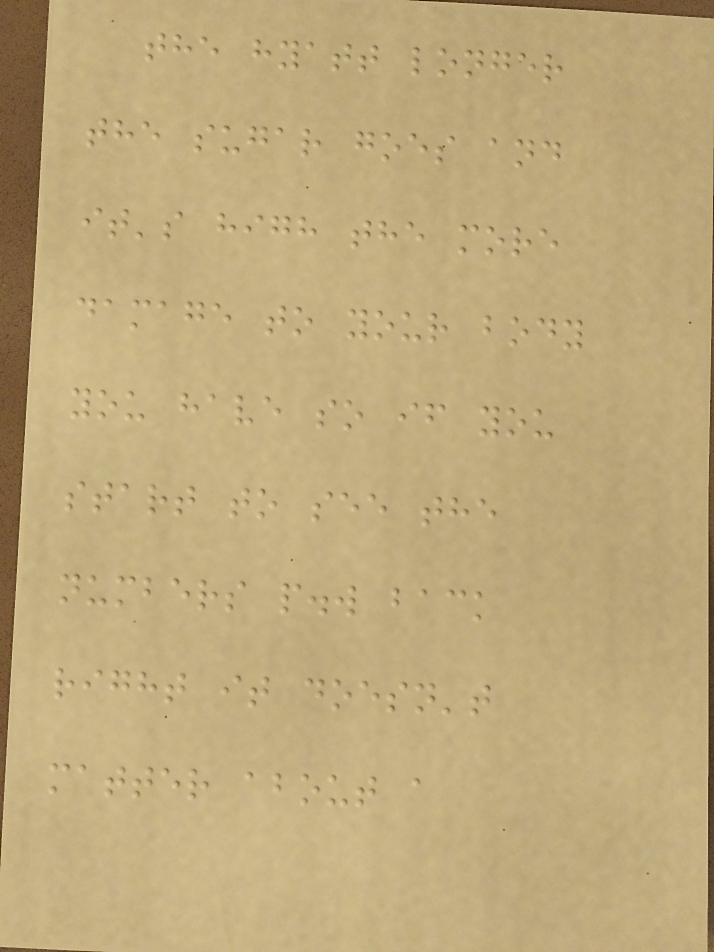the hyatt longer
the sugar goes and
it's high the more
damage to your body
you have so if you
start to see the
numbers p.w back
right it doesn't
matter about a
